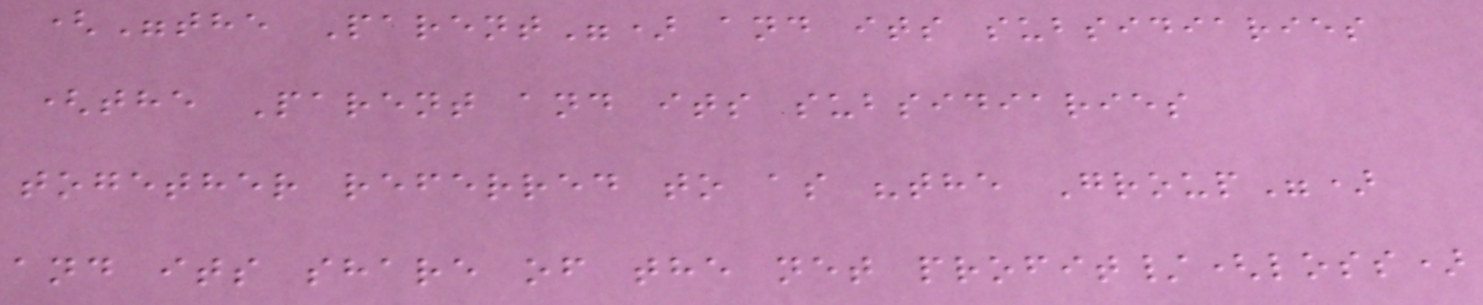("the Parent") and its subsidiaries
(the Parent and its subsidiaries
together referred to as "the Group")
and its share of the net profit/(loss)
